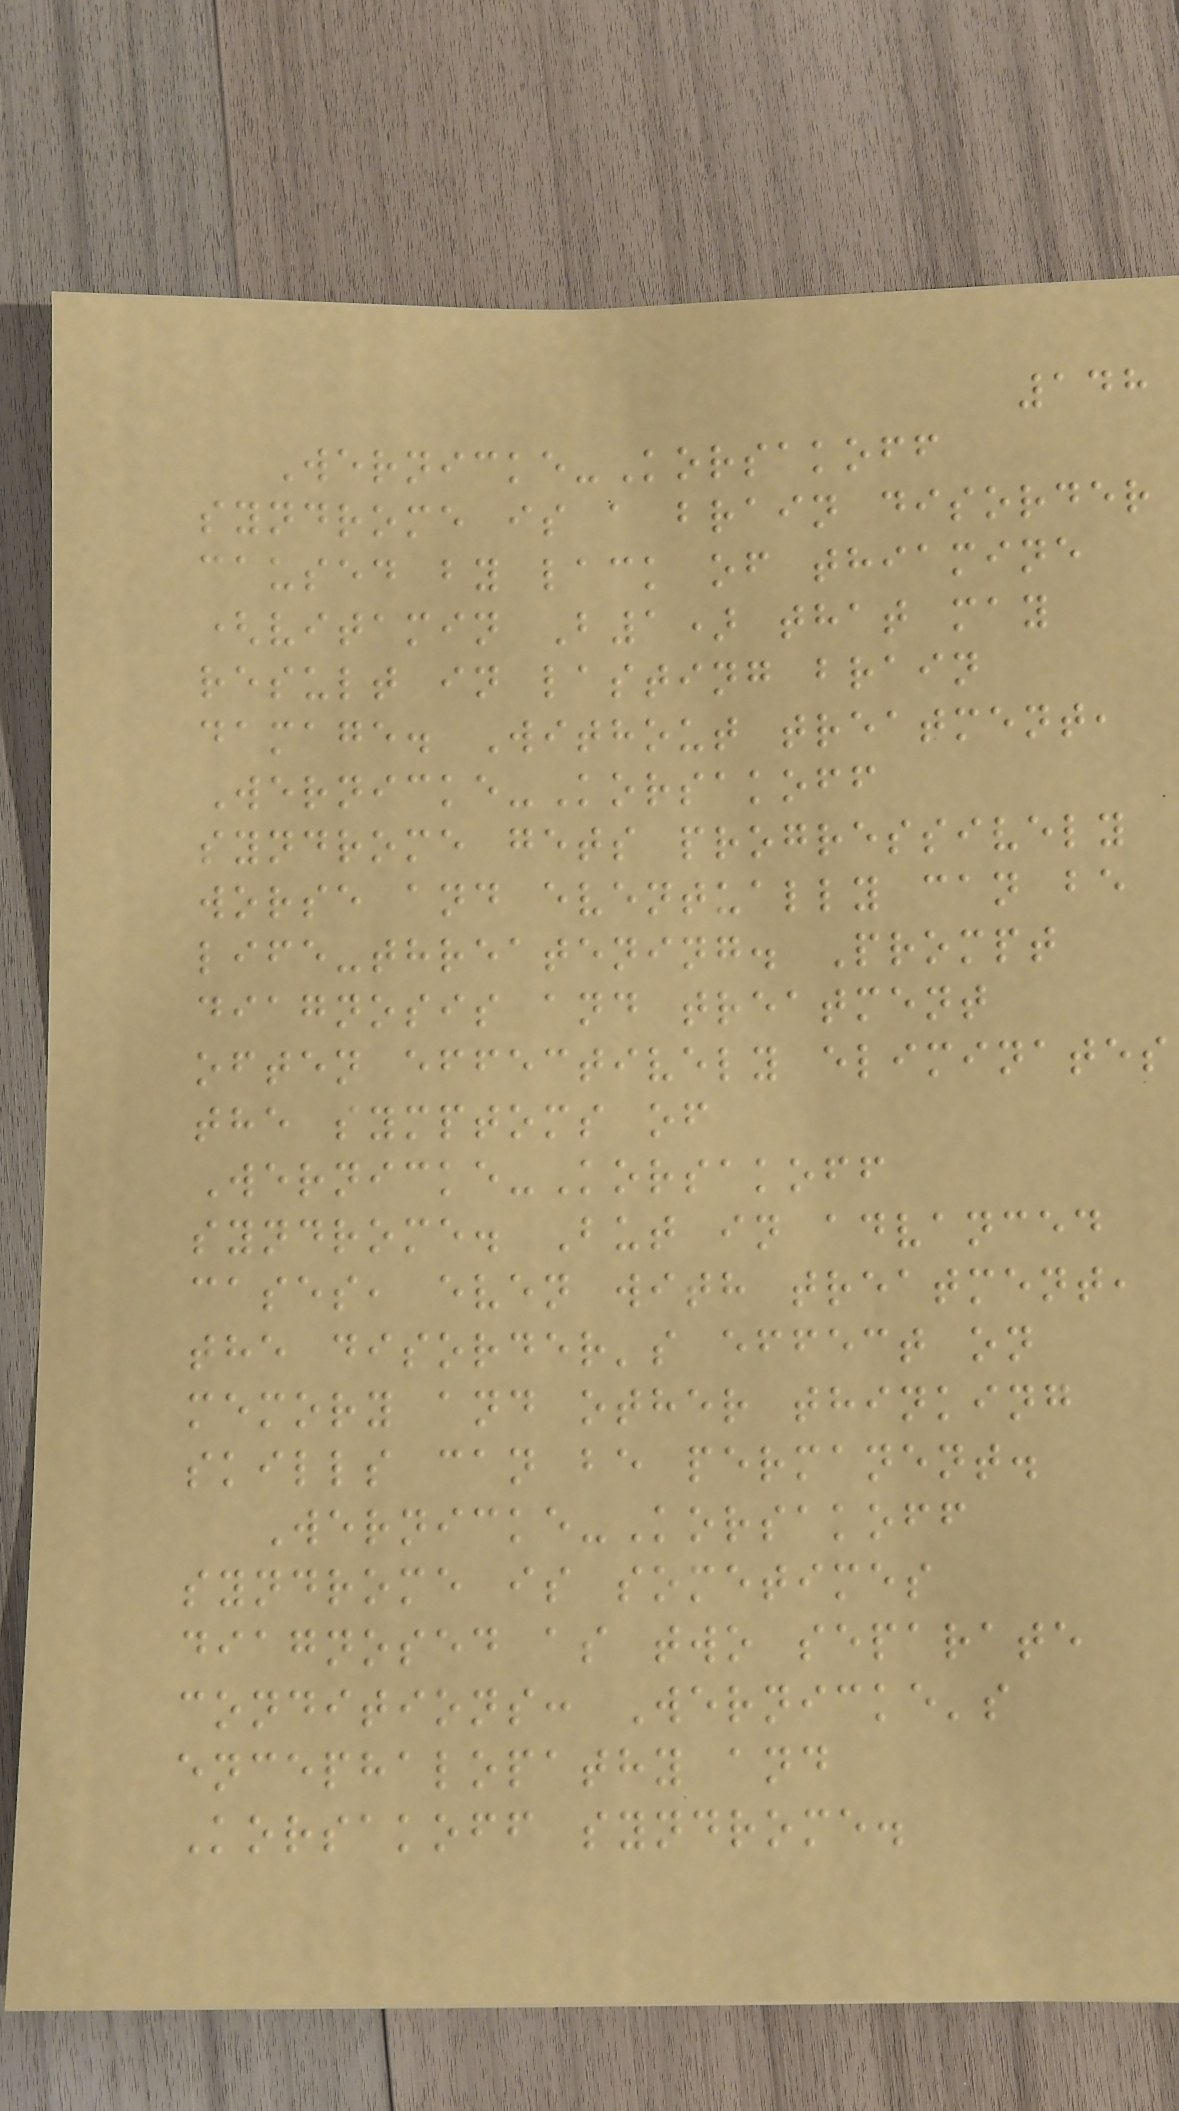148
Wernicke-Korsakoff
syndrome is a brain disorder
caused by lack of thiamine
(vitamin B1) that may
result in lasting brain
damage. Without treatment,
Wernicke-Korsakoff
syndrome gets progressively
worse and eventually can be
life-threatening. Prompt
diagnosis and treatment
often effectively eliminates
the symptoms of
Wernicke-Korsakoff
syndrome. But in advanced
cases, even with treatment,
the disorder's effect on
memory and other thinking
skills can be permanent.
Wernicke-Korsakoff
syndrome is sometimes
diagnosed as two separate
conditions: Wernicke's
encephalopathy and
Korsakoff syndrome.
